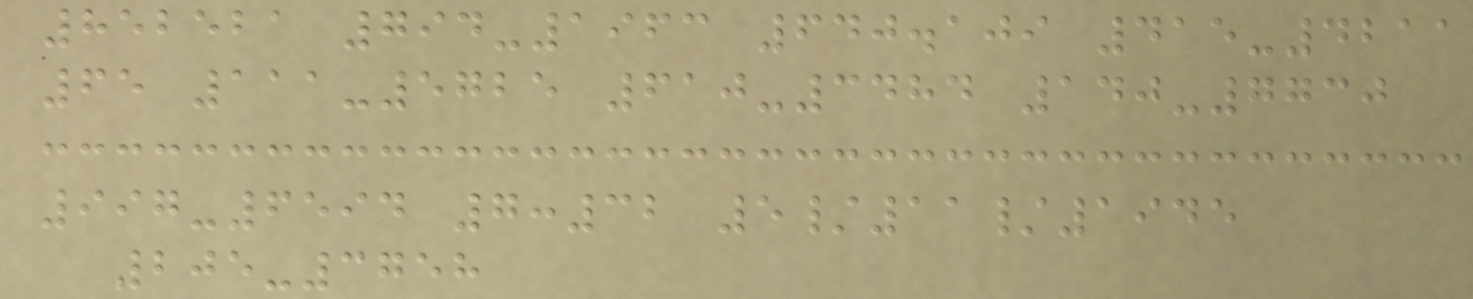852521 794-1963 640.109 415-4211
65 111-5725 610-3484 140-7730
997-6594 7:32 5/11/1945
205-3758
